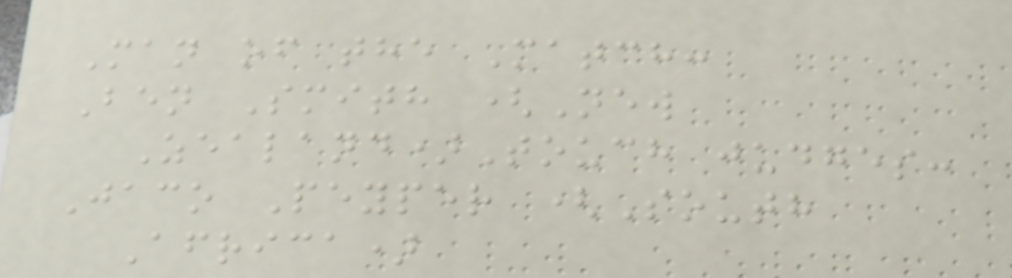Man of the Match:
Ben Smith (New
Zealand)Touch judges:
Jaco Peyper (South
Africa)
